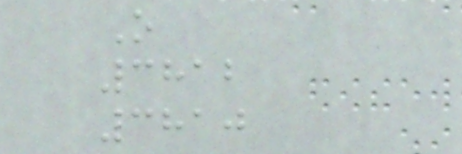O
3812
3810
